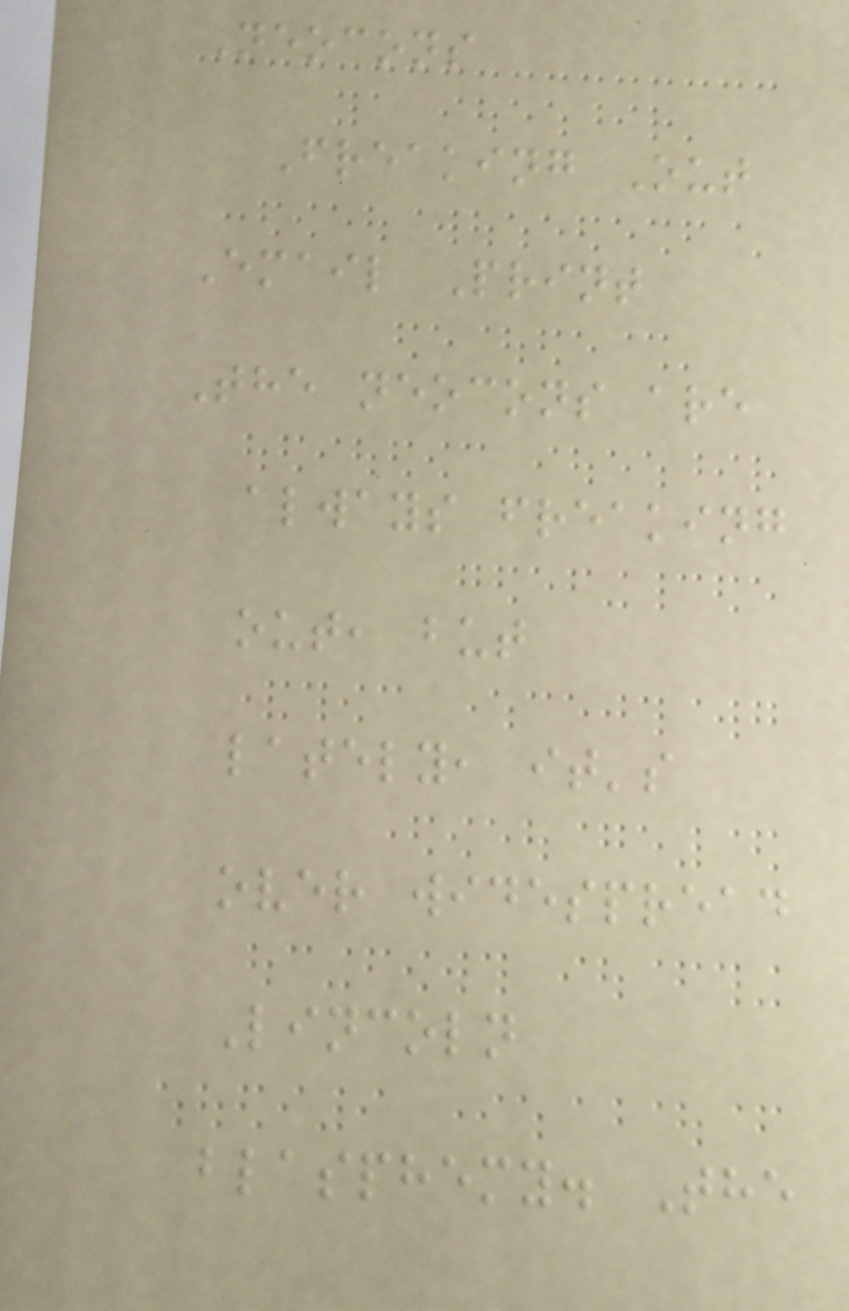Neocons
Freaking Out
Email Print
The neocons are
always freaking
out, but
lately, it's
over widespread
Lincoln
blasphemy. The
